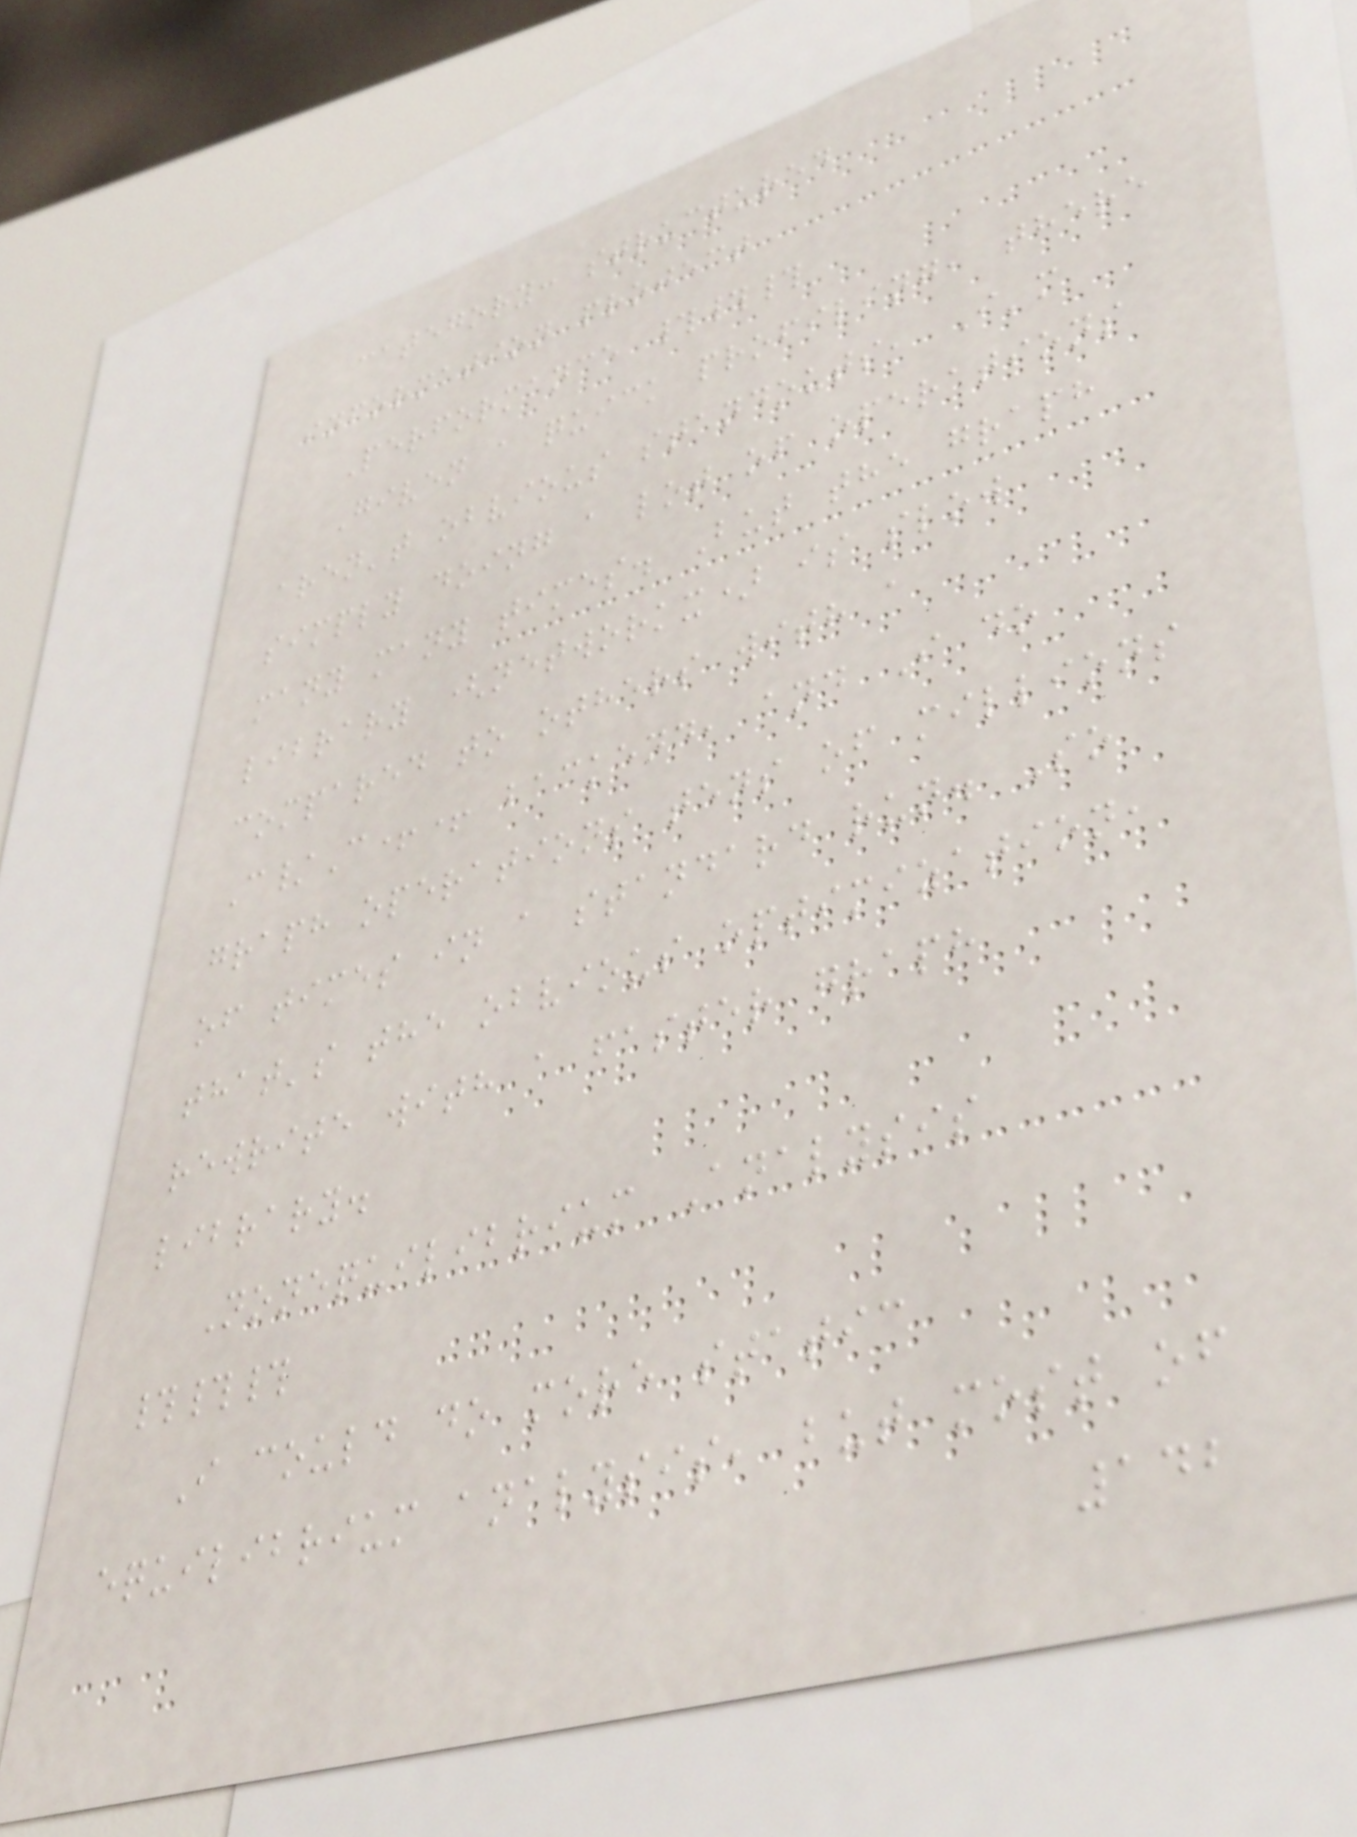category: structured
information project
Performance ###
Given a quick profiling, there
aren't obvious standouts, I'm
simply doing a lot of operations
many many times. But the graph
library (networkx) is slow
compared to others with a
C/C++ backend, and I do
graph operations tens of millions
of times in a standard run. So
that's the obvious optimization,
rewrite with a faster graph
library.
Nonequilibrium Analysis
###
I could do more static
equilibrium analysis, but most of
142
